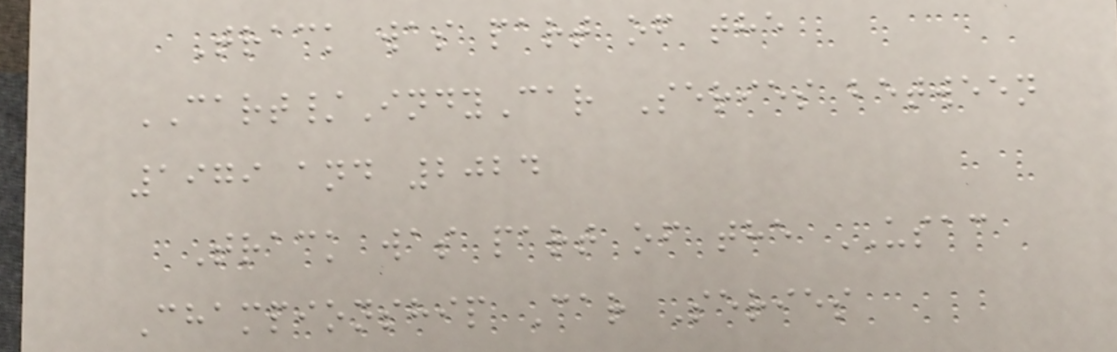Track was part of the
CART/IndyCar Series between
1979 and 2024
Track was part of the USAC
Championship Car Series
